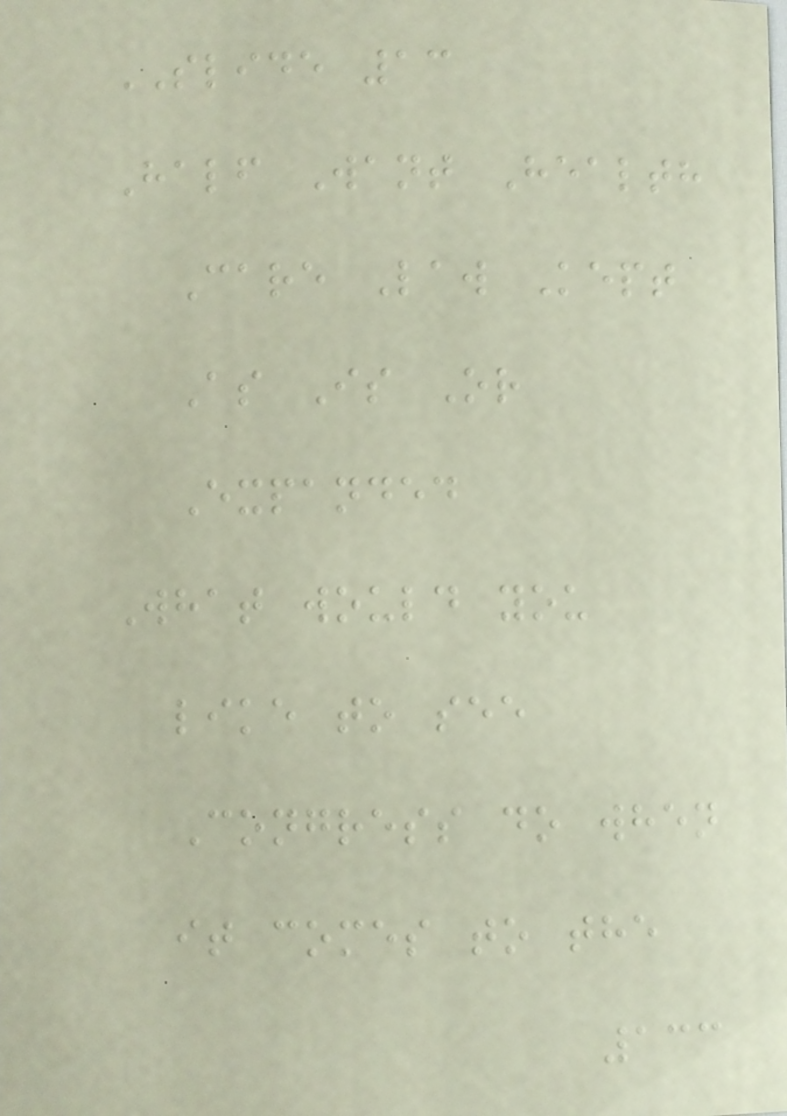SLIDE 13
Half Want Health
Care Law Kept
As Is Or
Expanded
What would you
like to see
Congress do when
it comes to the
133
